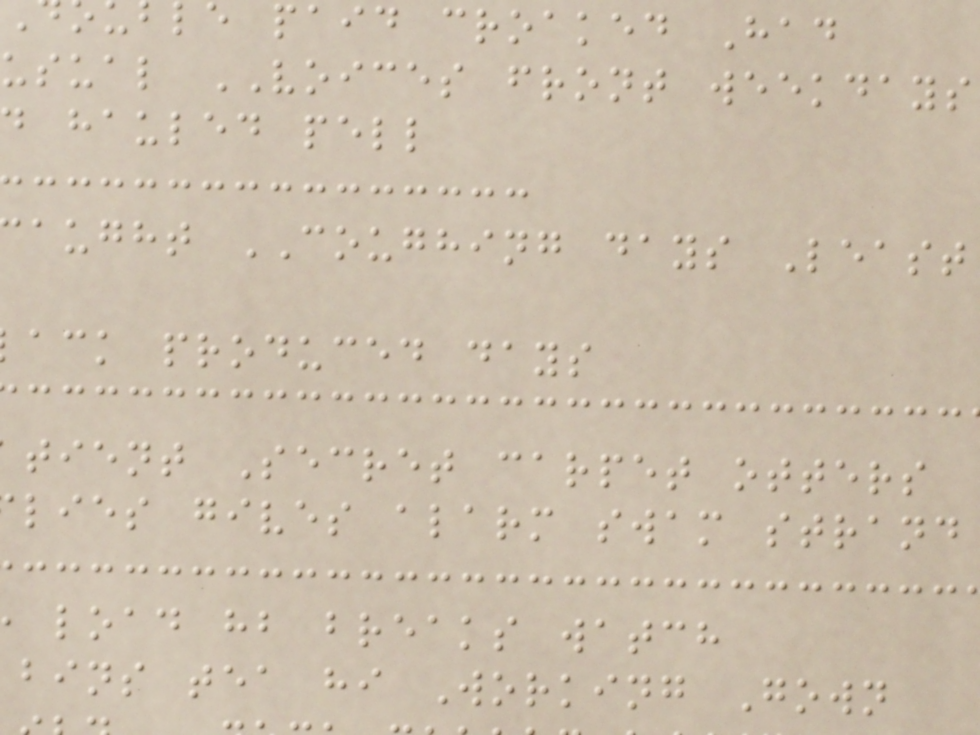le paid croaked Had
usual VOICES front weekdays
d hauled pell
aught COUGHING days Least
ack produced days
tient Secret carpet otters
lies gives alarm swam strand
load hb breaks watch
bins tea hi Working Gown
